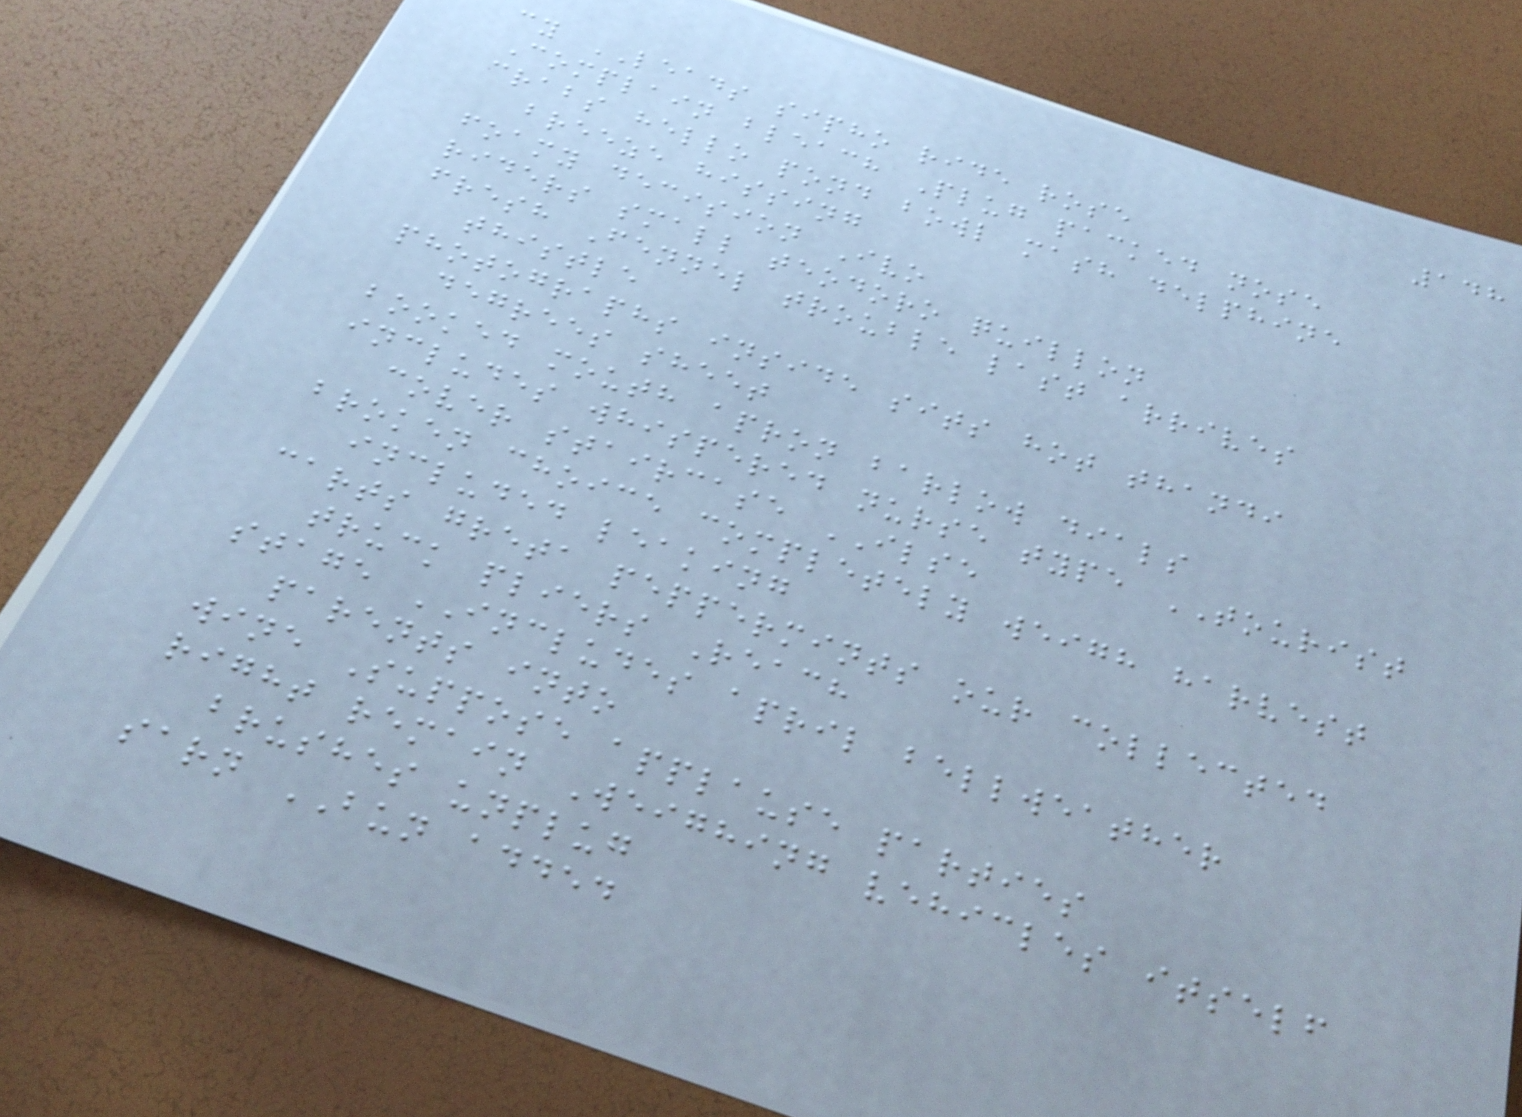148
cy LEADS sipho ride rose
Complain bleach Plug packed nose
crabs hello pond bowl mash delphine
breeze hissing
foamy decision Ivo
riders small teodoro quillon
fresh Fennel trouble last arrives
thistle
photographs inside sits hot thandi
degrees sheet
booked mouth apron barlow dials
includes whispered nurse type TOURIST
cover staircase ILSE
broken choice completely weigh harvest
included leaking
carts greta peppermints our collected
truck pliers Reach
stage INCLUDES april bellweather
parents into
wine Suppose applause parties
right remain Weighing vehicles itself
brushes unplug
sarn BUN added
